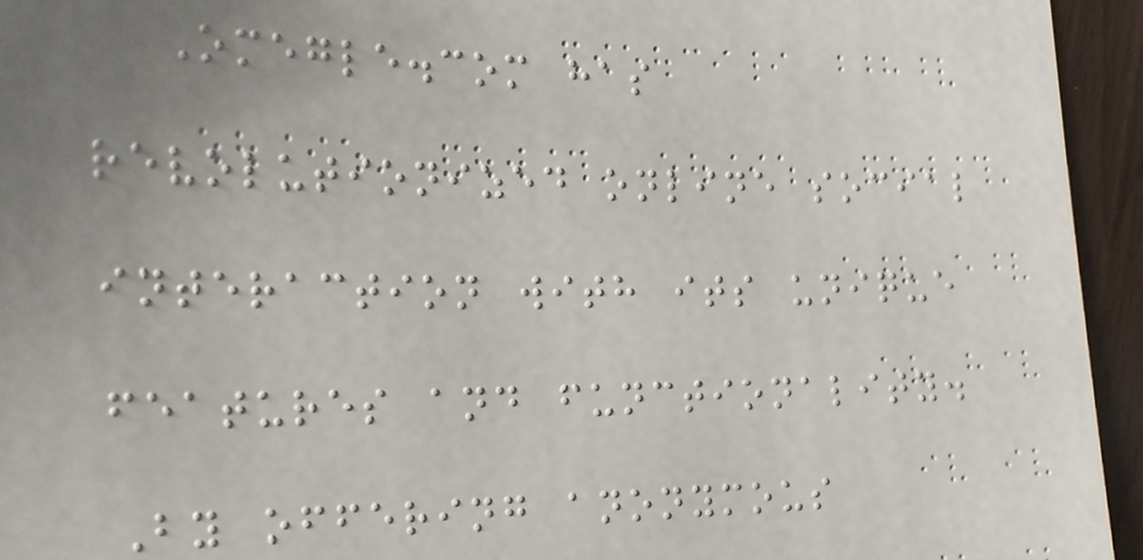Omegle.com has
revolutionized online social
interaction with its unique
features and functionality.
By offering anonymous
